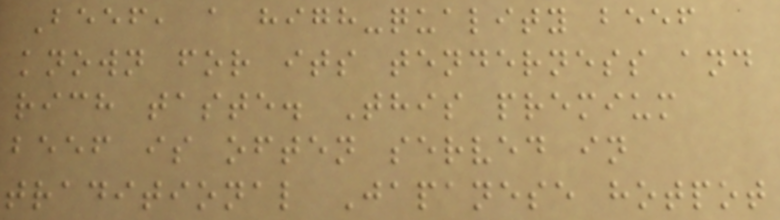Beef, a high-quality beef
known for its tenderness and
rich taste. This premium
beef is often served in
traditional Japanese hotpot
